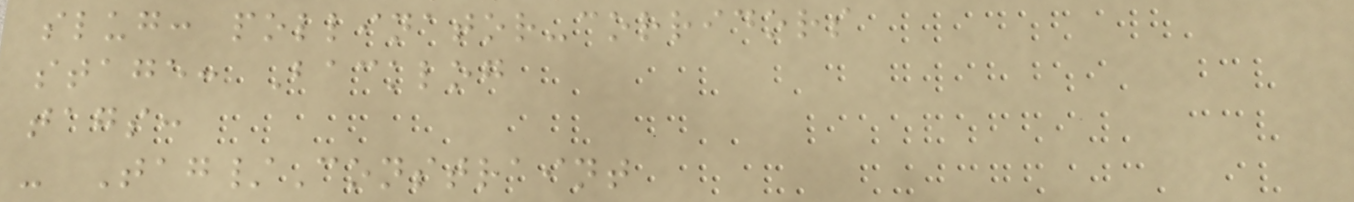slug: pollinator-corridors
stage: Backlog
tags:
- Tag/Constraint
